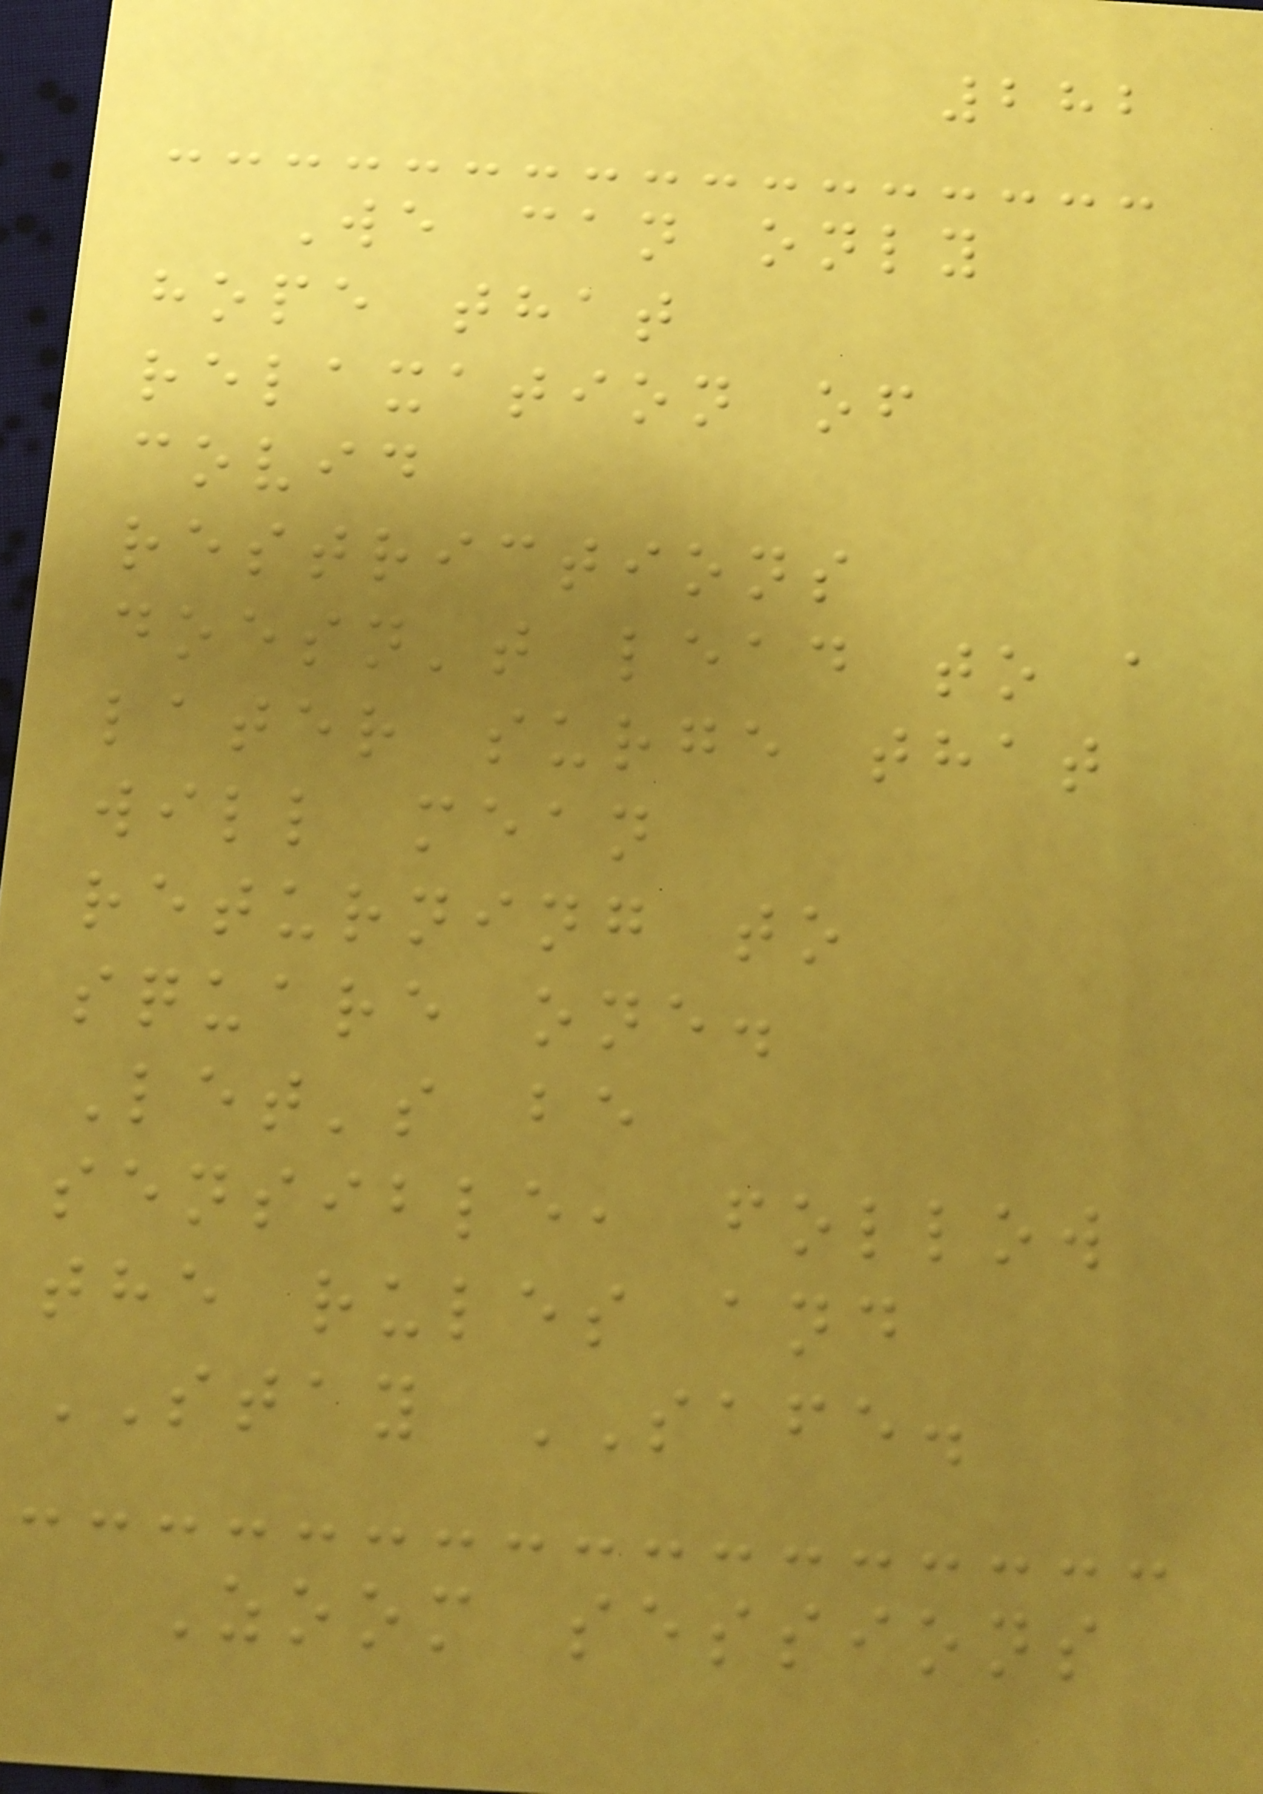282
We can only
hope that
relaxation of
covid
restrictions
doesn't lead to a
later surge that
will mean
returning to
square one.
Let's be
sensible, follow
the rules and
STAY SAFE.
Zoom sessions
